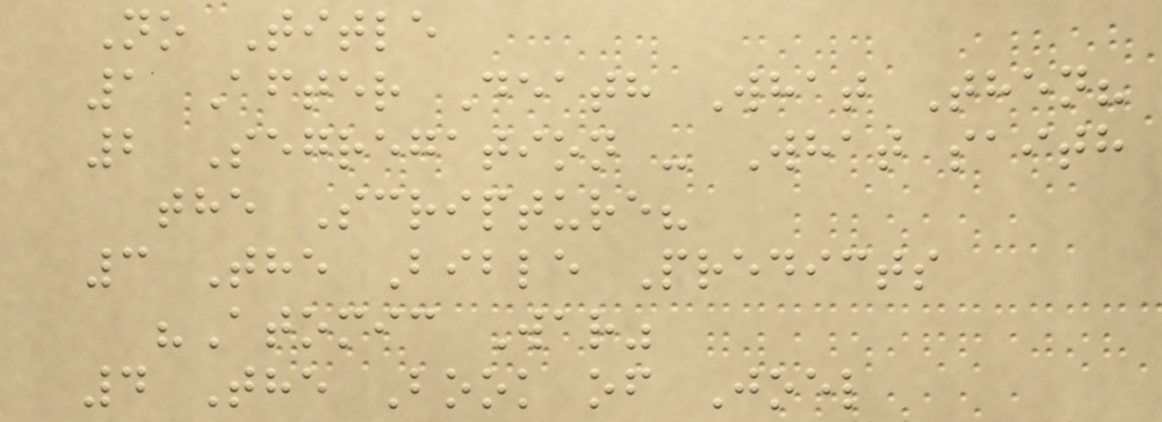No Title
1 After Death What Then?
2 Segregation - What saith
the Scripture?
3 The Bible Predicts
"Atomic War"
4 The Book of Joel
